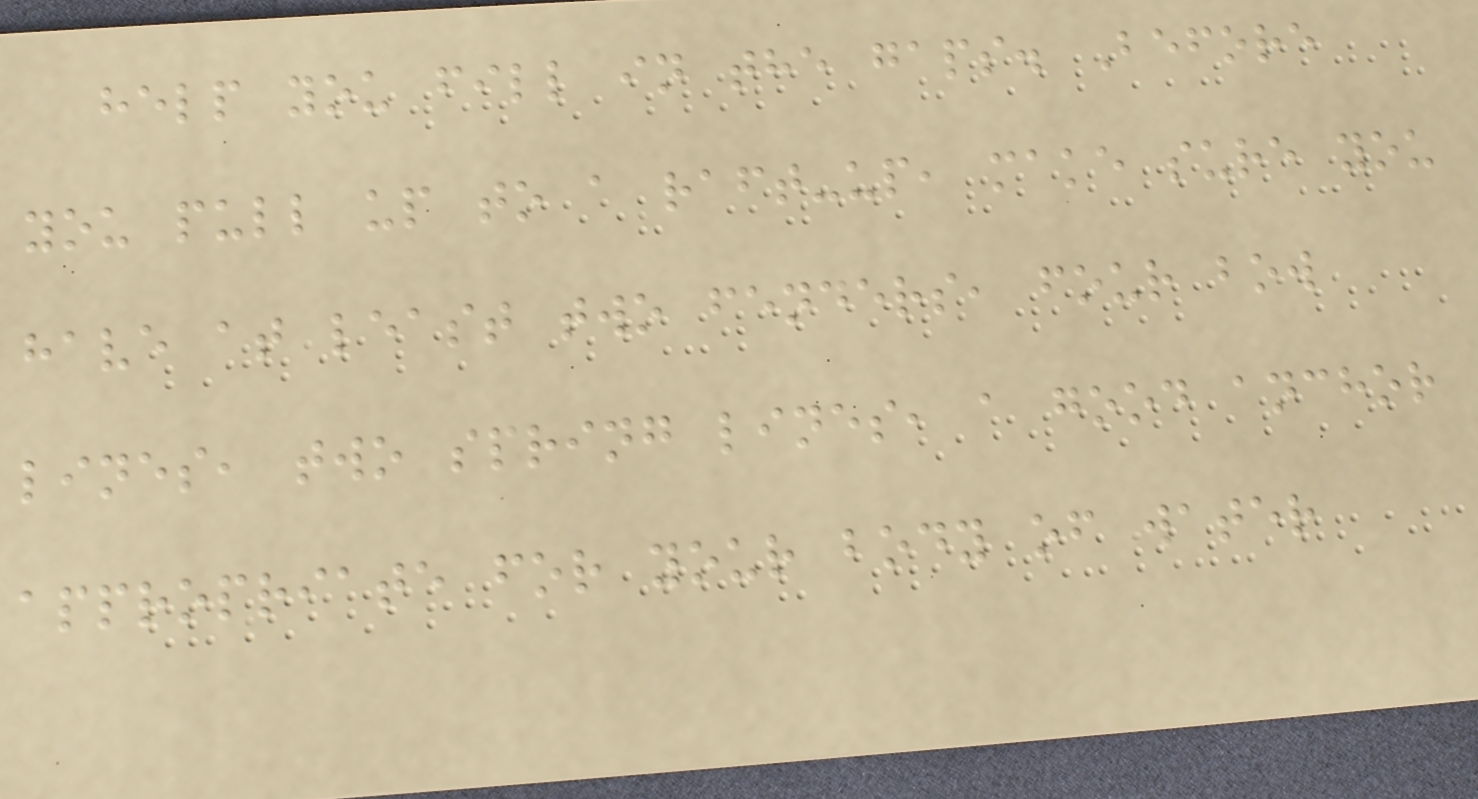help you fill in the gaps. Before
you pull up to a raft-up, make sure you
have at least two fenders, four bow
lines, two spring lines, a good anchor
appropriate for your body of water
